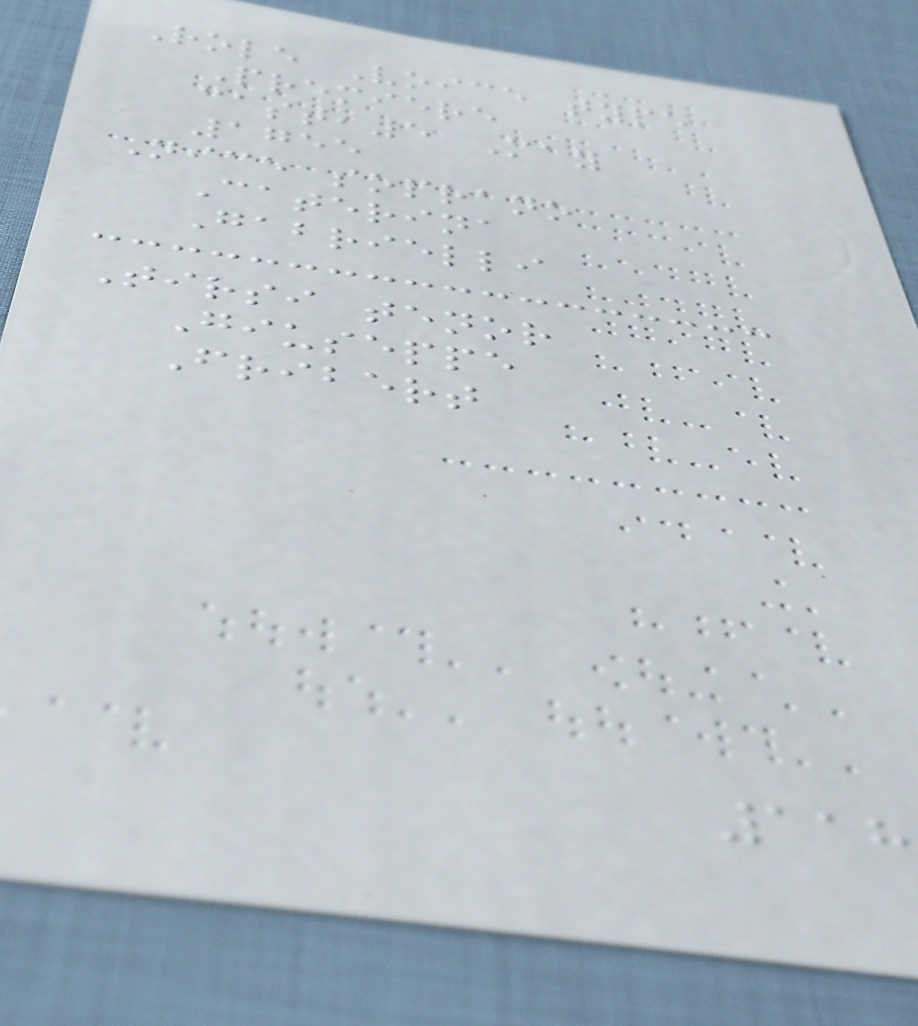Role Voice type
Premiere
cast,5 May
1755
Nice soprano
Caterina
Gabrielli
Tirsi tenor
Giuseppe
Fribert
118
